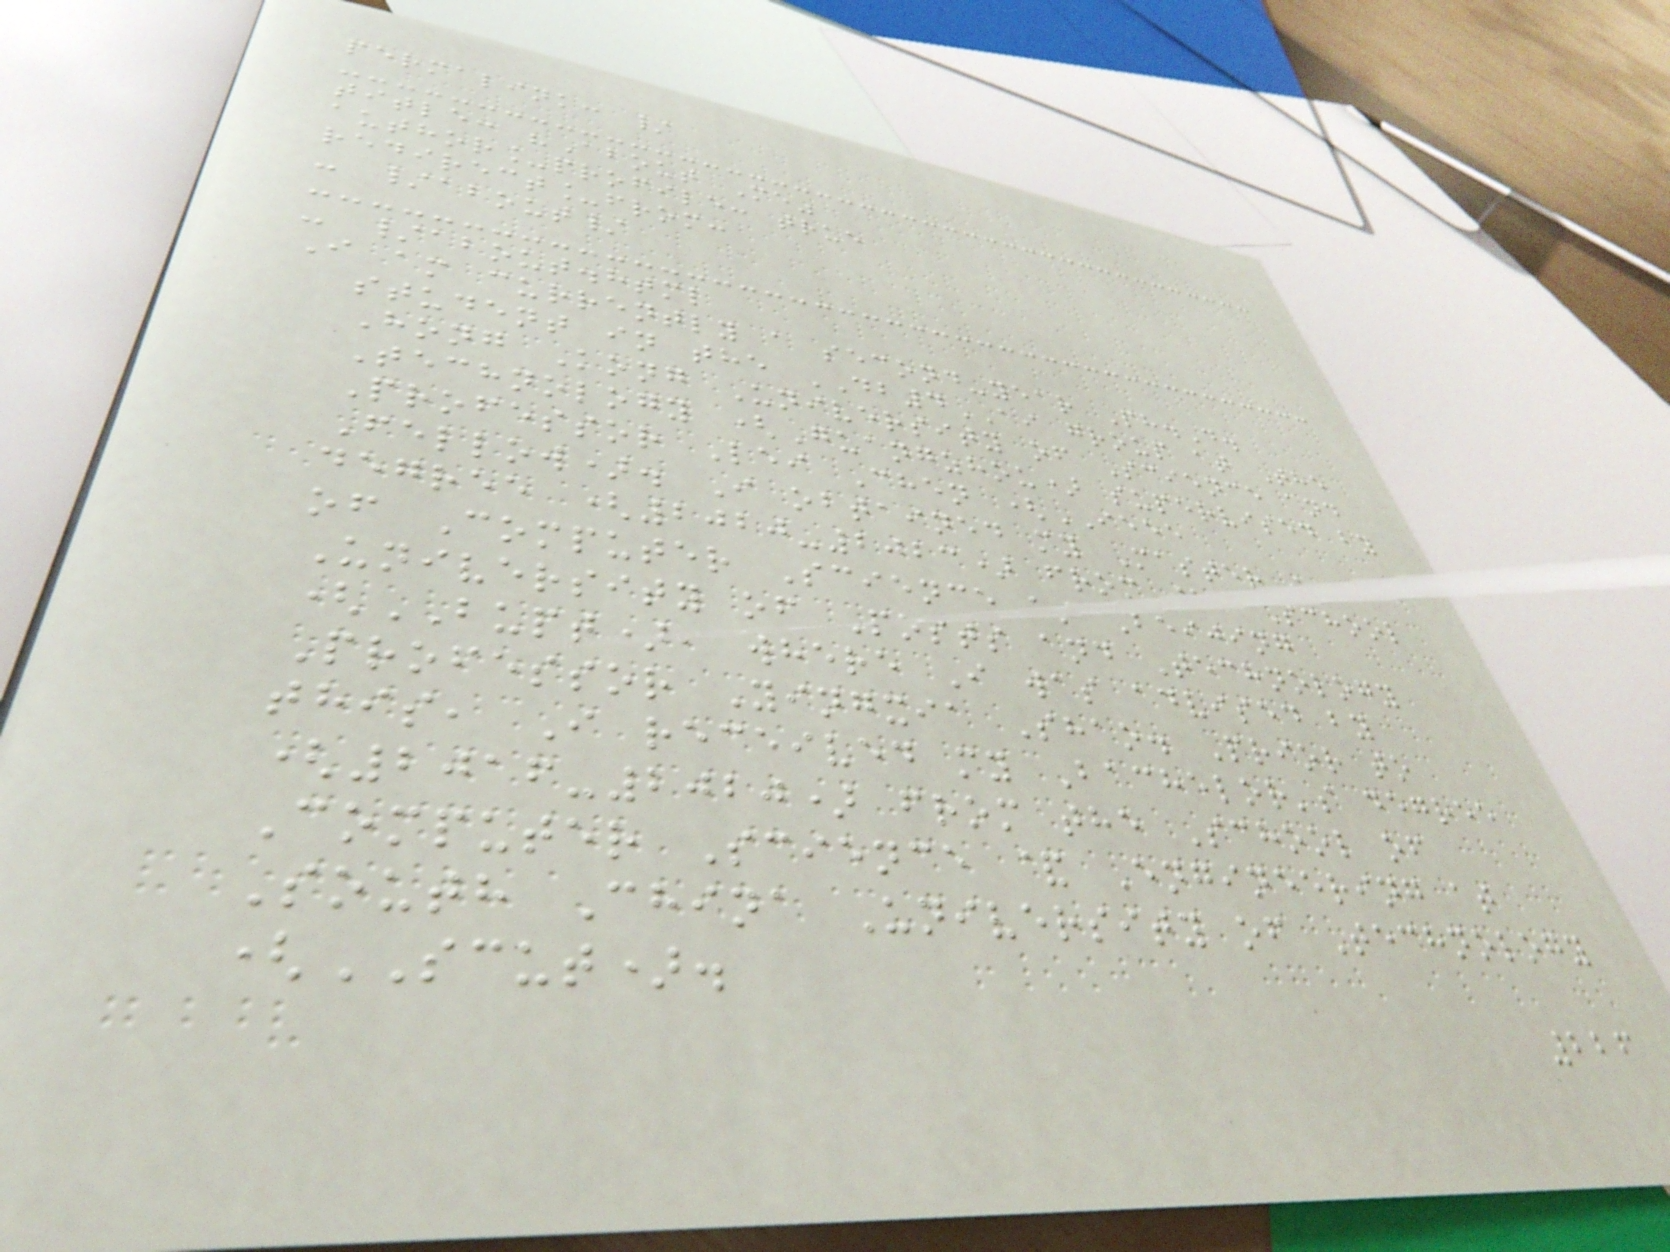permalink: /
title: "About Me"
author_profile: true
redirect_from:
- /about/
- /about.html
I am currently a second-year Ph.D.
student in the DB4AI group at The
Hong Kong University of Science and
Technology (Guangzhou) supervised by
Professor Lei Chen (IEEE
Fellow). I obtained my Master's
degree (2020-2023) from the School
of Computer Science at Beijing
University of Posts and Technology
(BUPT), where I was advised by
Professor Yingxia Shao. Prior to
this, I received my Bachelor's degree
(2016-2020) from the School of
Computer Science & Engineering at
South China University of Technology
(SCUT).
226
